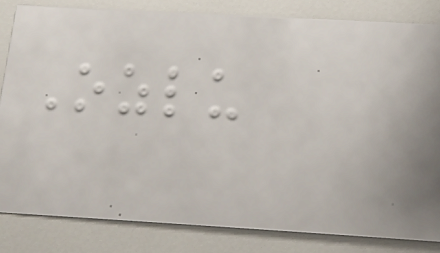Ozlu
